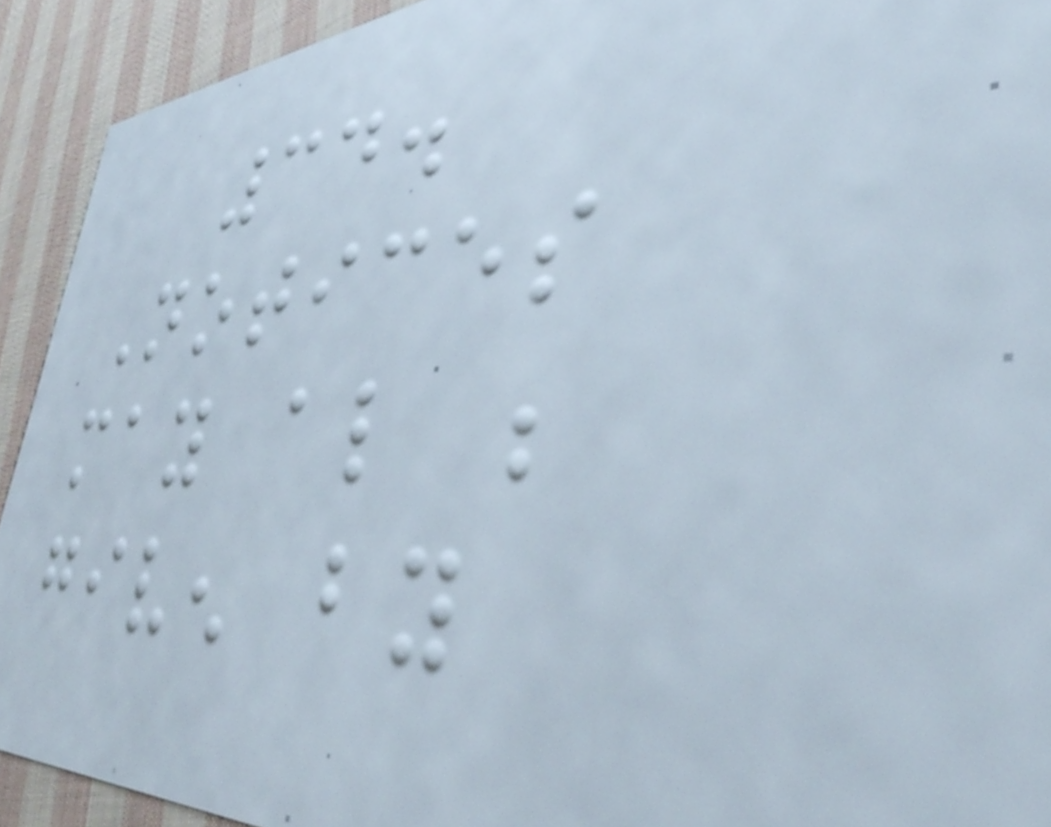34.
Notices
may also be
given by
